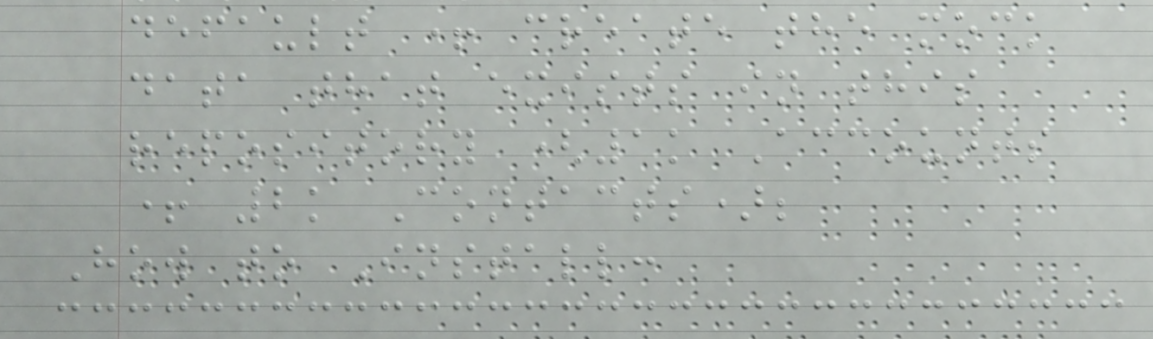default + create the mock
data that exists in this
repository (1k Accounts
+ 2k Contacts);
How to Install:
